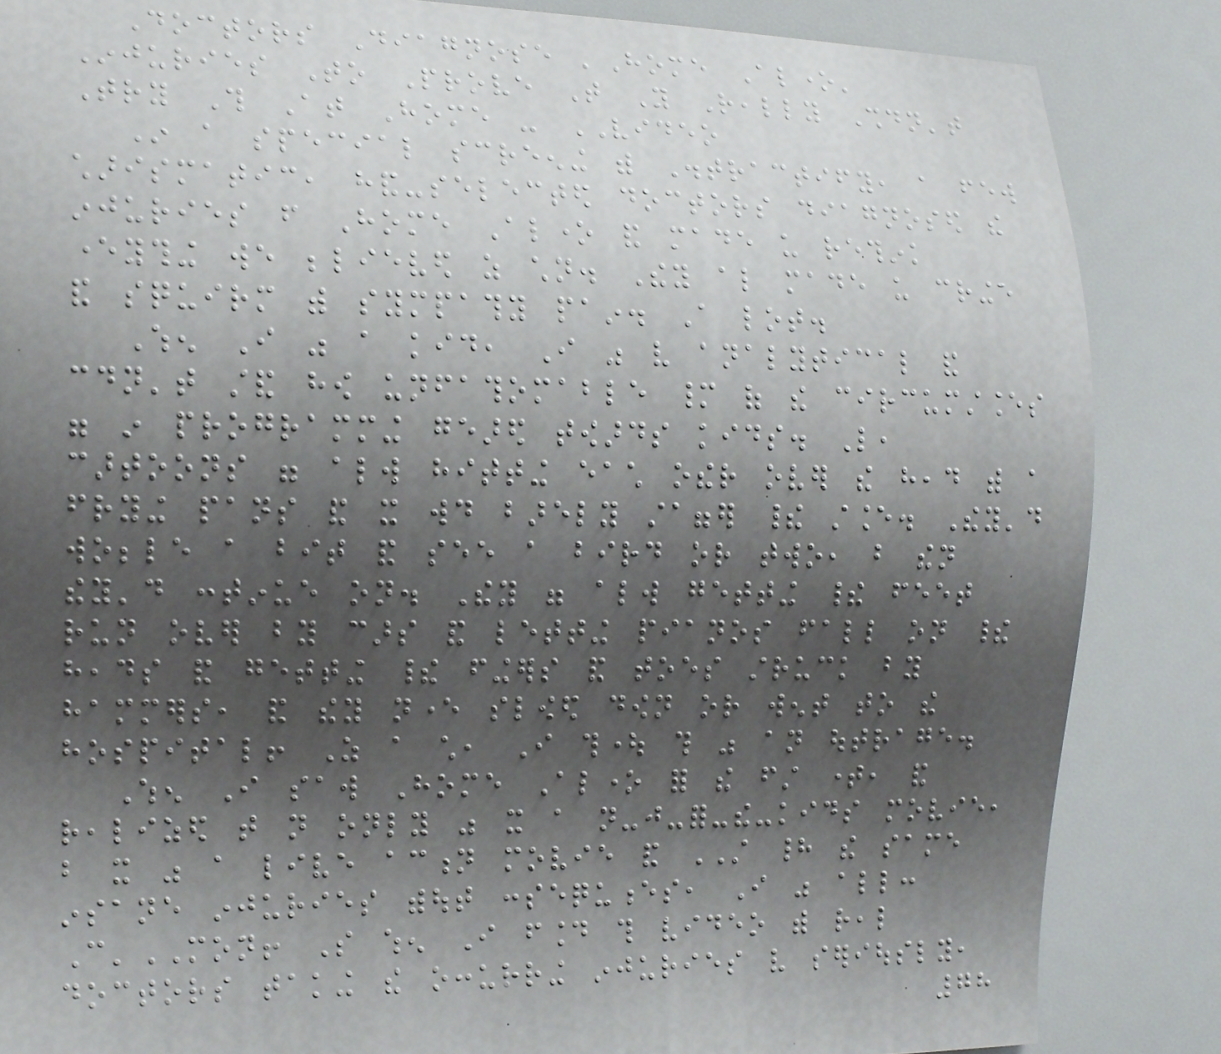Doctors Diagnose 'Home Alone'
Injuries To Prove That You Really Shouldn't
Try This At Home - VIDEO
In a special screening with Distractify, a few
charismatic, hand-selected doctors diagnosed the
injuries from Home Alone and made us rethink
everything we believed as children. They also made us cringe
and squirm with sympathy pain. A lot.
When I was a kid, I was very analytical and
couldn't stand how unfathomable many of the circumstances
were in programming geared towards kids. Like,
cartoons were always hitting each other over the head with a
frying pans and it would barely stagger their stance. They'd
wobble a bit and see a bird or two, but then
they'd continue on. They were always getting their feet
run over by cars and letting pianos fall on their
heads and getting their fingers and toes struck by
hammers, and they never slowed down or went to the
hospital! As a child, I thought this was an outrage.
When I saw Home Alone for the first time, and
realized that not only was it a not-just-for-the-kids movie,
but it was a live action movie and STILL had the same
insane injuries without consequences, I was all:
C'MON! So when I found this video with real
doctors taking the occurring injuries very seriously,
78
